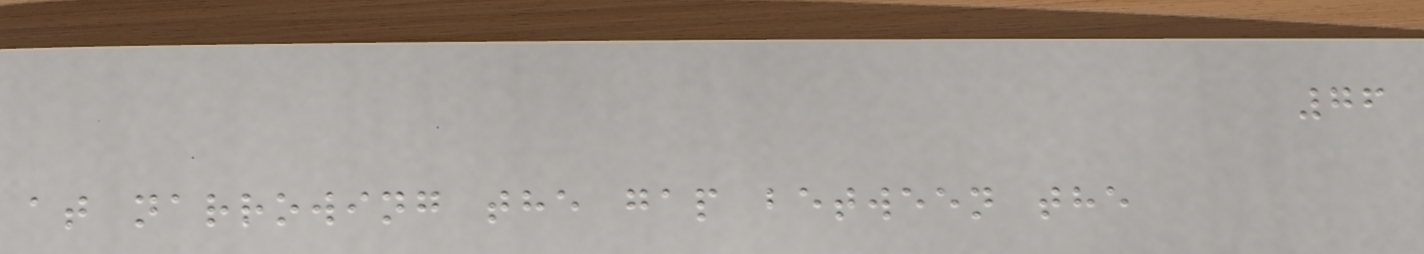76
at narrowing the gap between the
